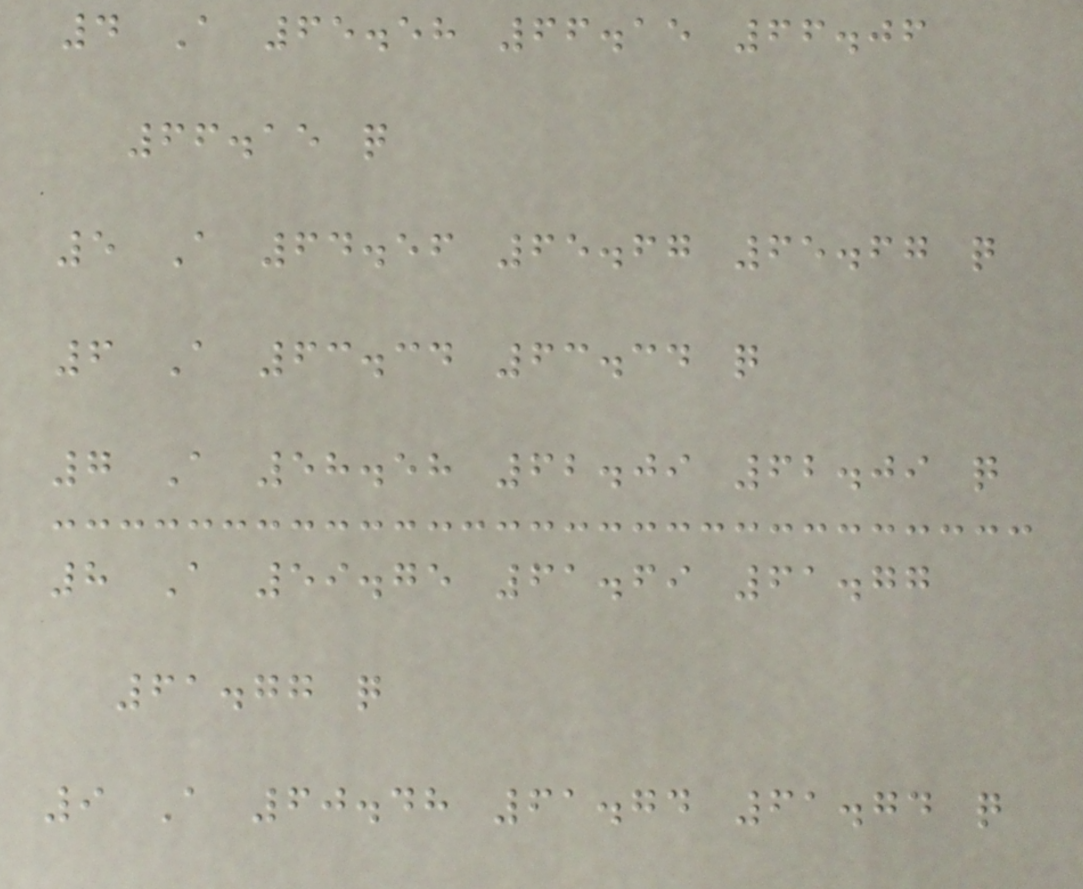4 A 65.58 66.15 66.06
66.15 q
5 A 64.56 65.67 65.67 q
6 A 63.34 63.34 q
7 A 58.58 62.09 62.09 q
8 A 59.75 61.69 61.77
61.77 q
9 A 60.48 61.74 61.74 q
